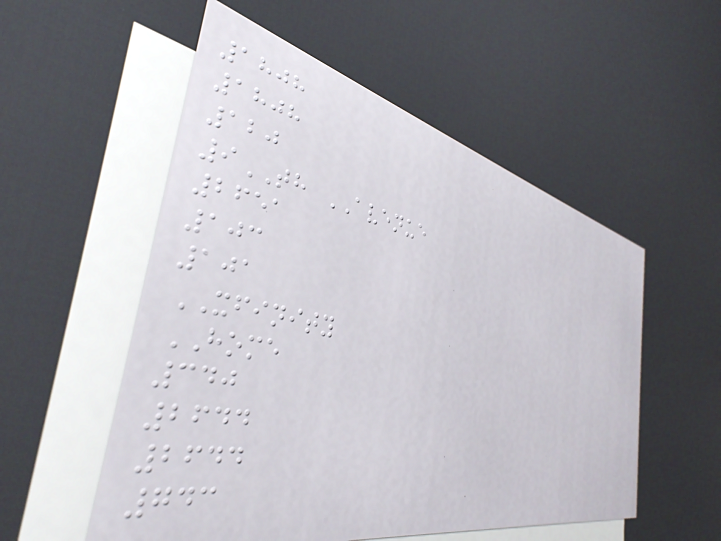1808
1808
120
9TH AVENUE
2651
103
101
XFINITY
HOME
340
2644
2644
743
